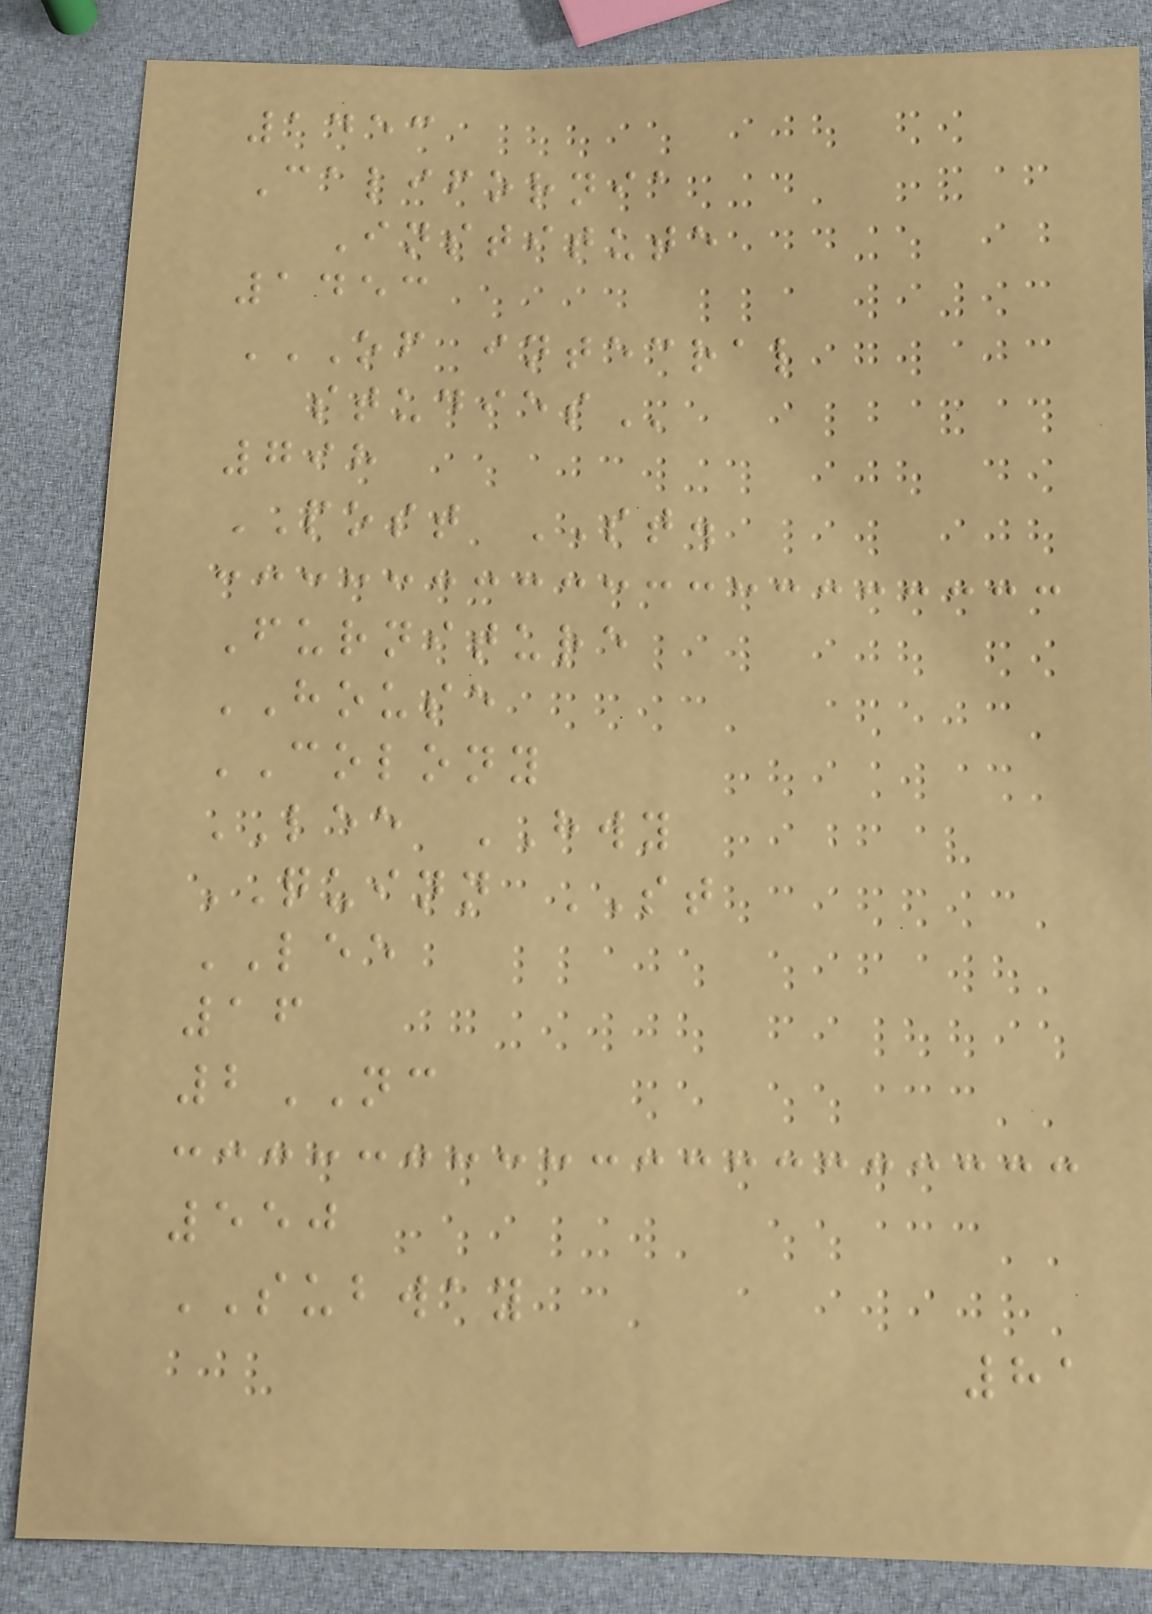1453
California
Institute
1453
OF INTECRAL
STUDIES
798
POST ST.
Furniture
HOUSE
COLONY
LEE HWY
QUINN ST
LEE
16
2NC
550
SUBWAY
81
